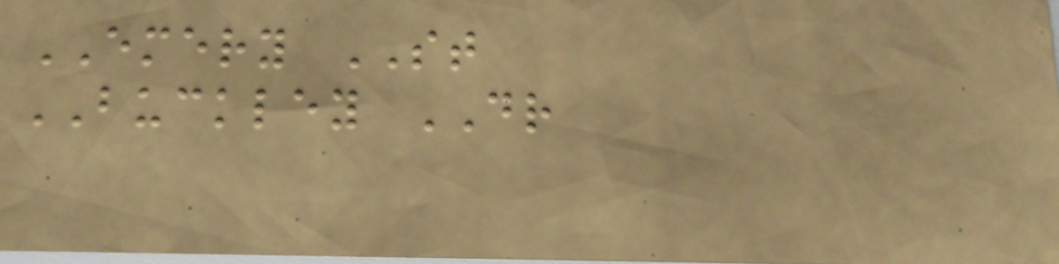EMERY ST
BUCKLEY DR
